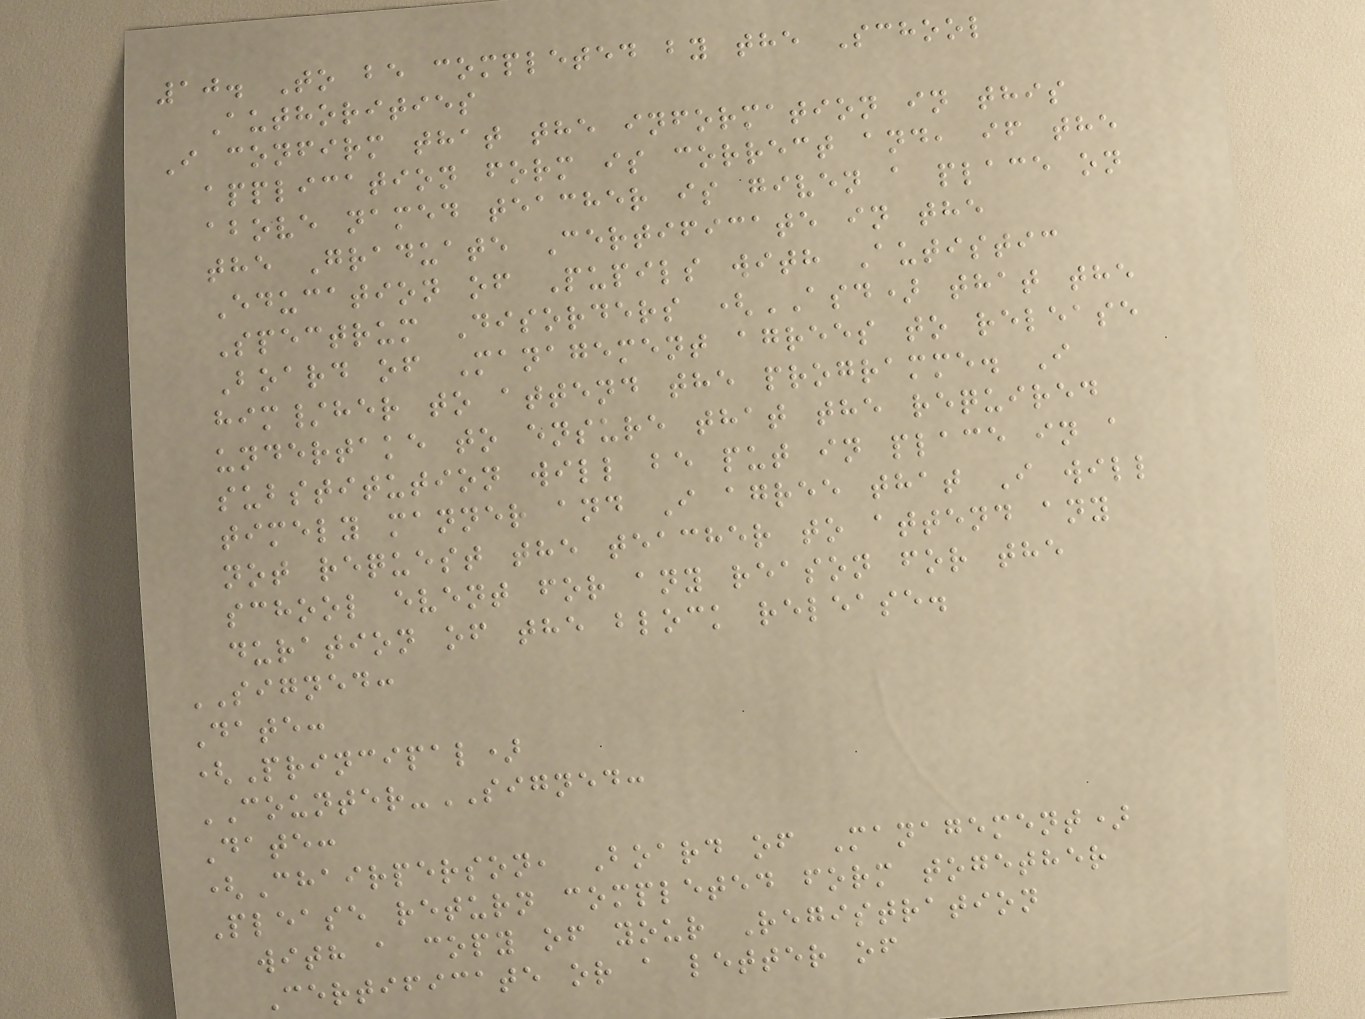10. To be completed by the School
Authorities
I confirm that the information in this
application form is correct and, if the
above named teacher is given a place on
the Graduate Certificate in the
Education of Pupils with Autistic
Spectrum Disorders (ASD) that the
Board of Management agrees to release
him/her to attend the programme. I
undertake to ensure that the required
substitution will be put in place in a
timely manner and I agree that I will
not request the teacher to attend any
school event for any reason for the
duration of the block release.
SIGNED:
Date:
(Principal)
COUNTER-SIGNED:
Date:
(Chairperson, Board of Management)
Please return completed form together
with a copy of your Registration
Certificate or a letter of
